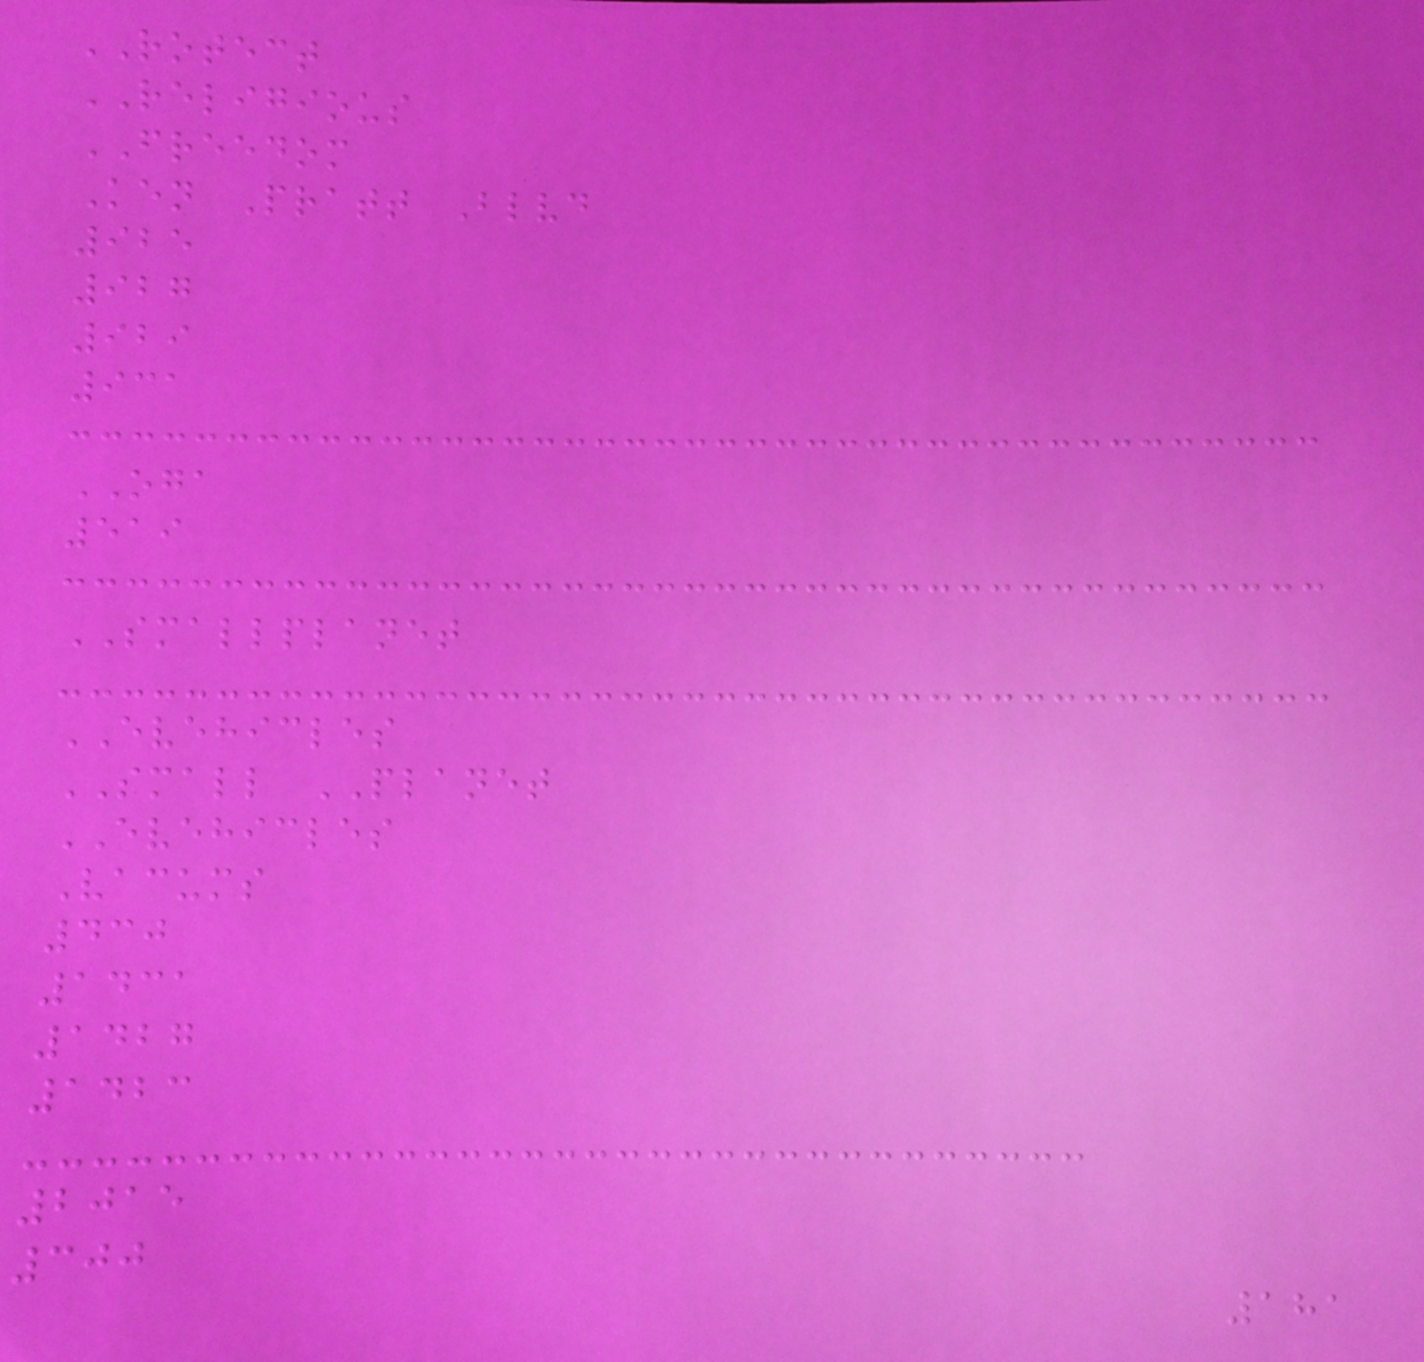ROTECT
RELIGIOUS
FREEDOM
Ken Pratt Blvd
925
927
929
931
OGA
519
SMALLPLANET
EVEHICLES
SMALL PLANET
EVEHICLES
Vacums
430
1431
1427
1423
2015
300
181
